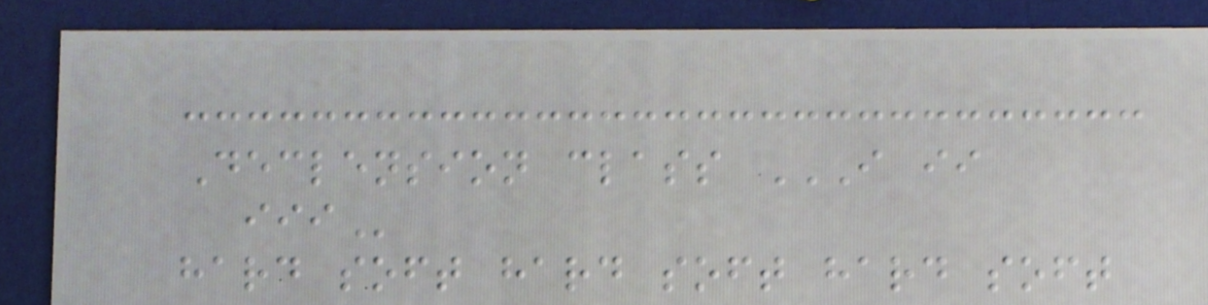Declension class I II
III
hard soft hard soft hard soft
